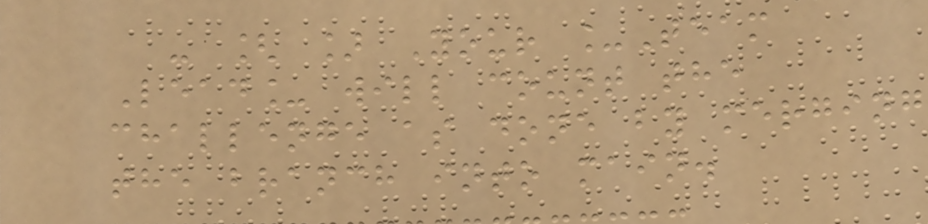- [ ] Your _Team
Lead_ will count the
challenge as done by merging
the branch into main.
